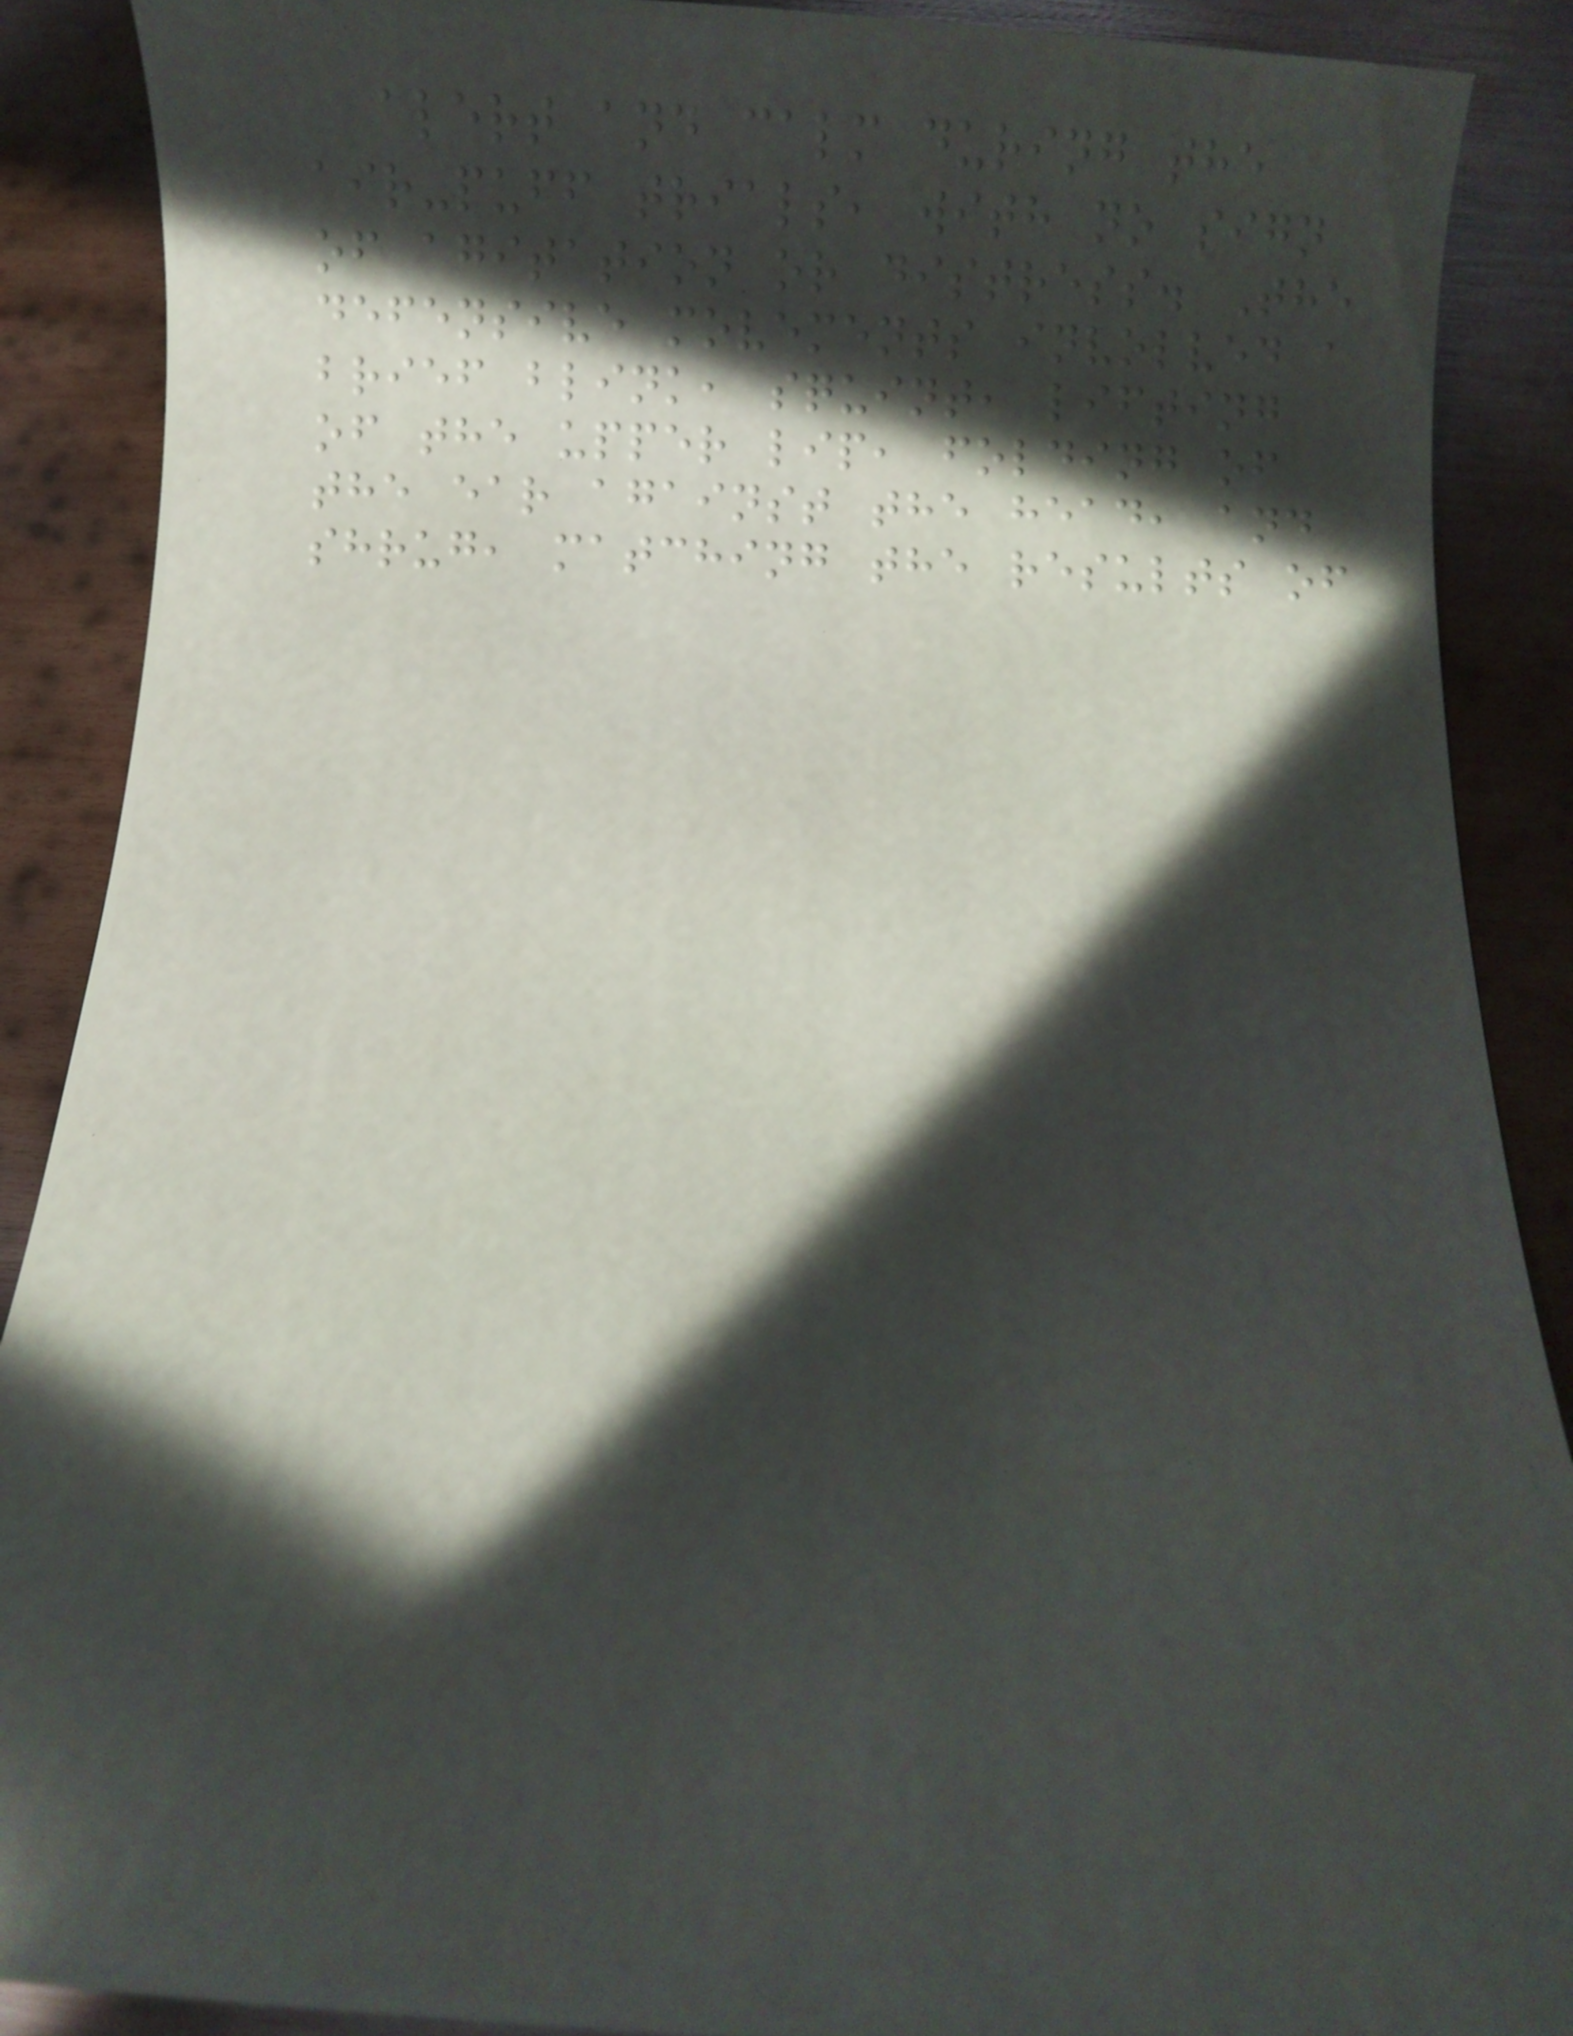alert and calm during the
air-puff trials, with no sign
of agitation or distress. The
defensive movements involved a
brief blink, squint, lifting
of the upper lip, folding of
the ear against the head, and
shrug, matching the results of
